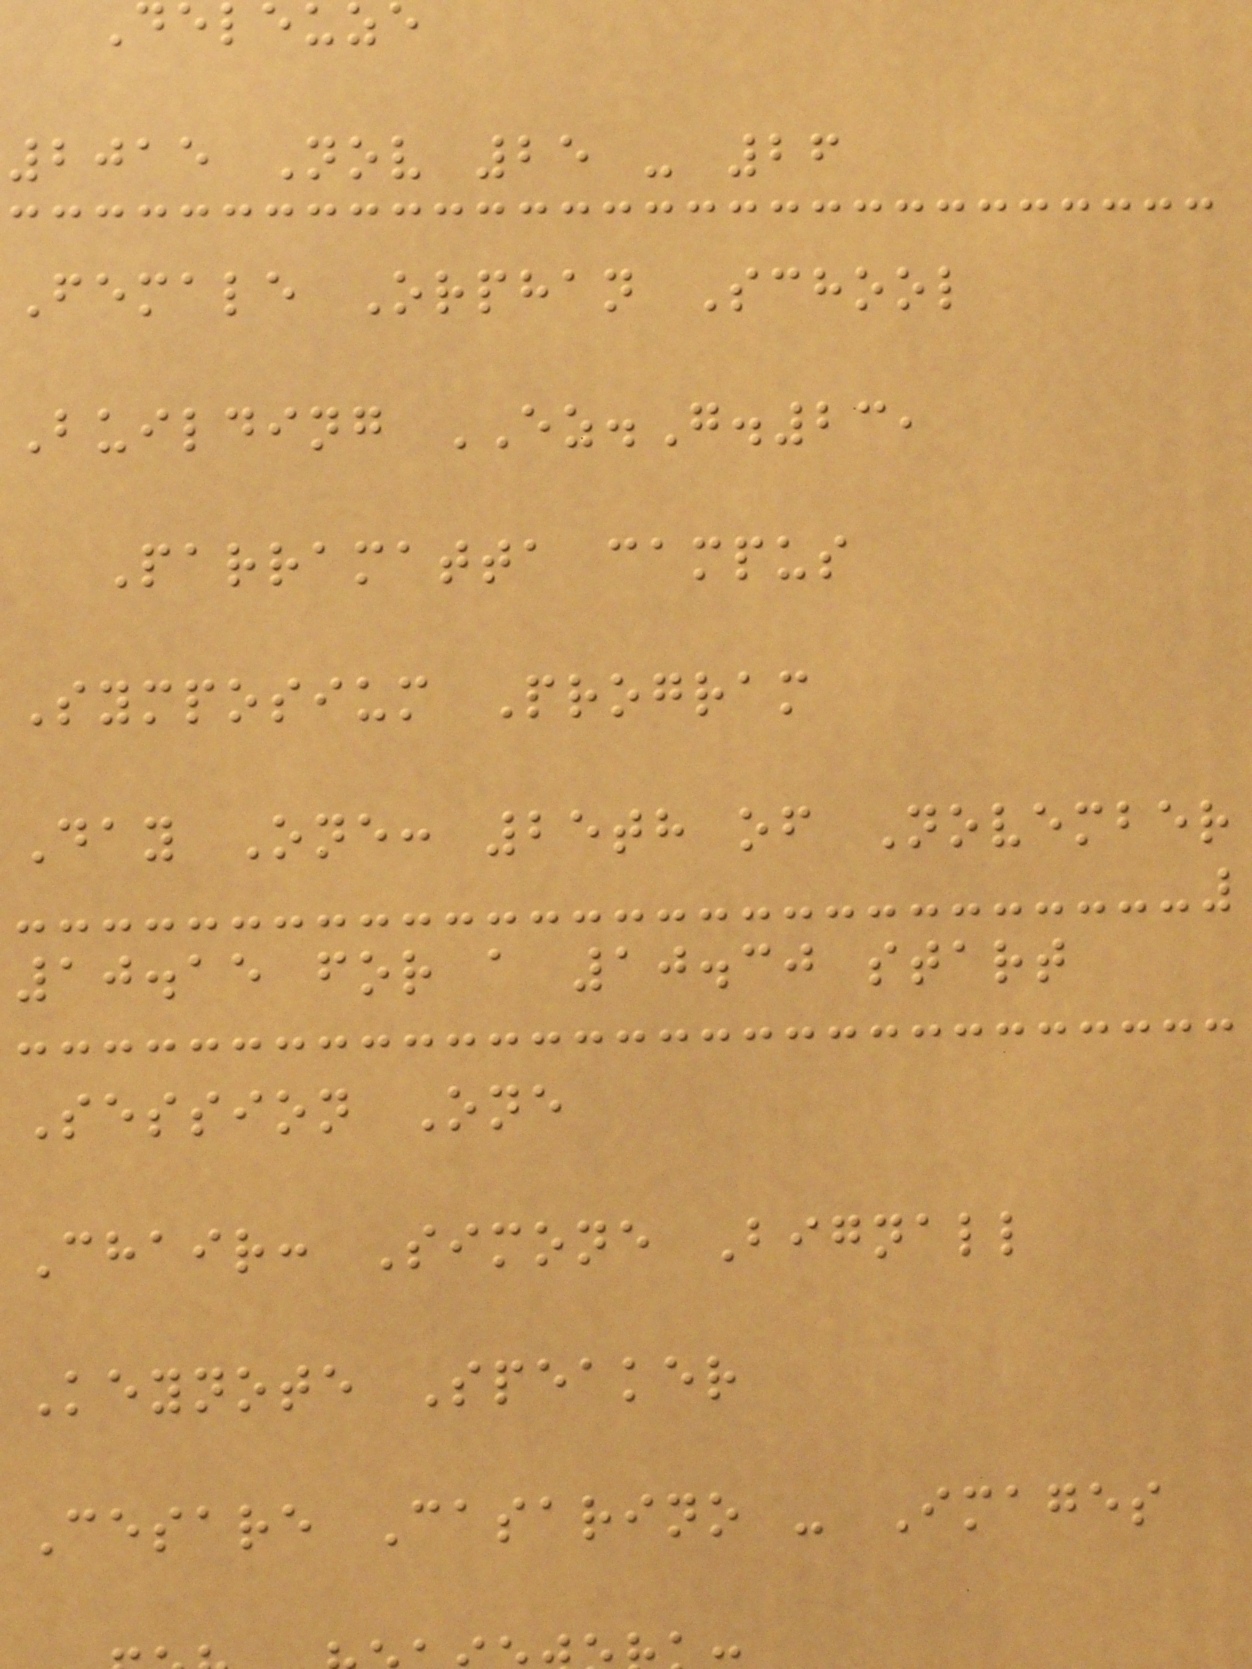Deleuze
2015 Nov 25 - 26
Female Orphan School
Building EZ.G.23,
Parramatta campus
Symposium Program
Day One: 25th of November
10.15 for a 10.30 start
Session One
Chair: Simone Bignall
Keynote Speaker
Cesare Casarino - Images
